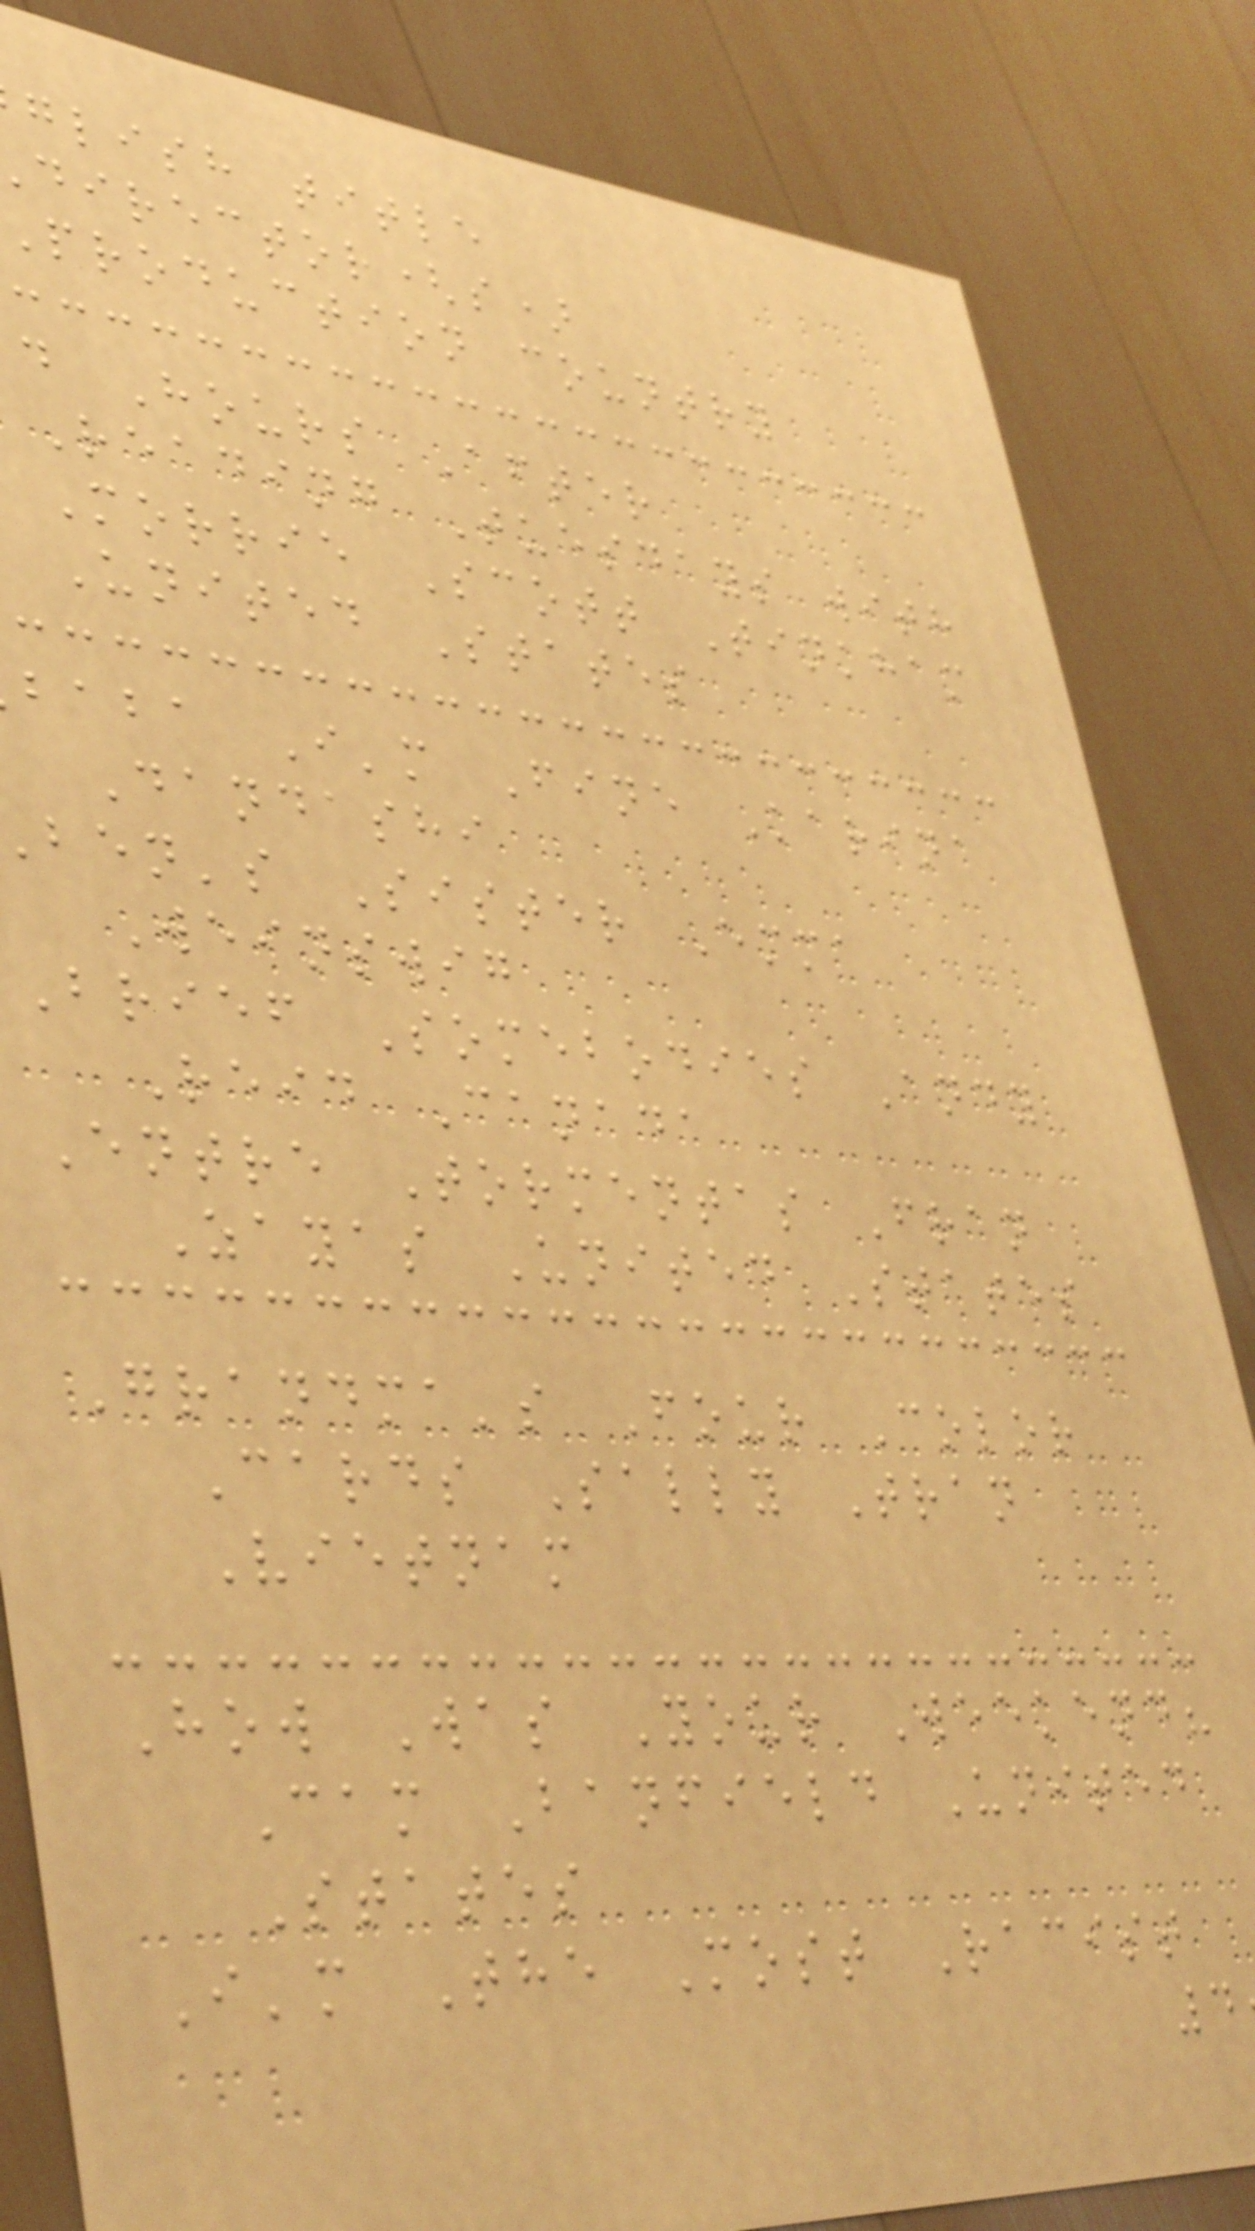glish title
director(s)
production country
d Hours After
Reading Tuesdays with
Morrie Scott Tinkham
United States
baba I'm Fine Karina
Dandashi
ben's Sister Emma
Weinswig
Brief Somebodies Andy
Reid Canada
Entre Tormentas Fran
Zayas United States
Grandma's Four Color
Cards Sally Tran
Vietnam
How Was Your Weekend?
Cam Banfield United
States
I'm The Most Racist
